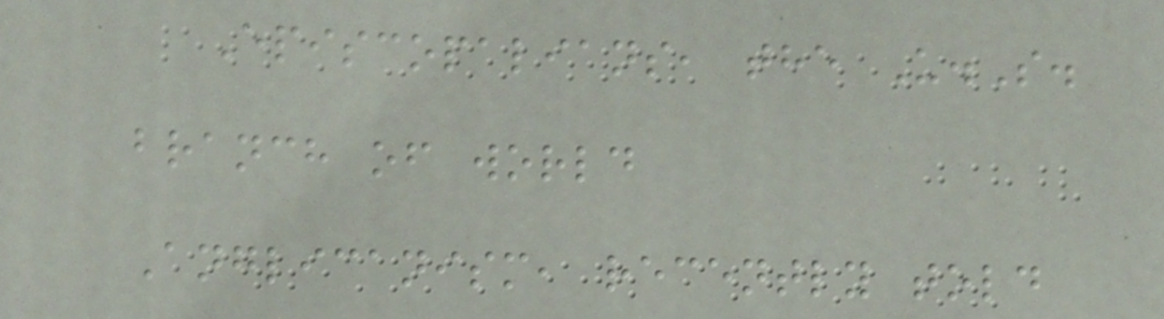Episcopalians, the U.S.
branch of world
Anglicanism, recently told
